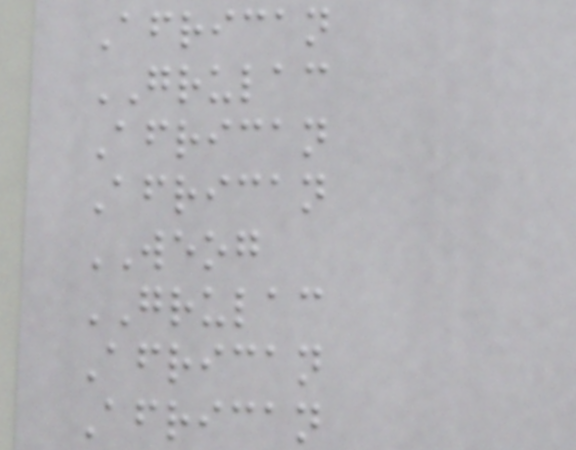African
GRULAC
African
African
WEOG
GRULAC
African
African
